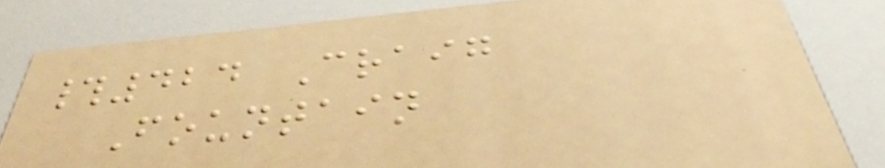#424 Craig
Fountain
